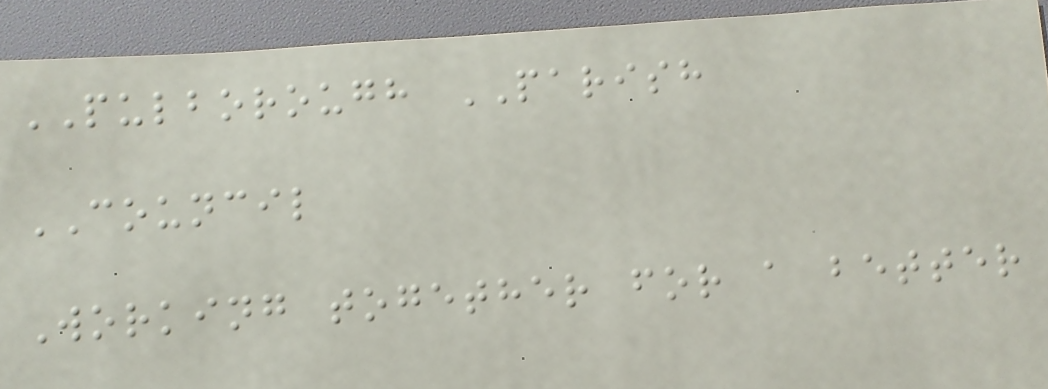PULBOROUGH PARISH
COUNCIL
Working together for a better
